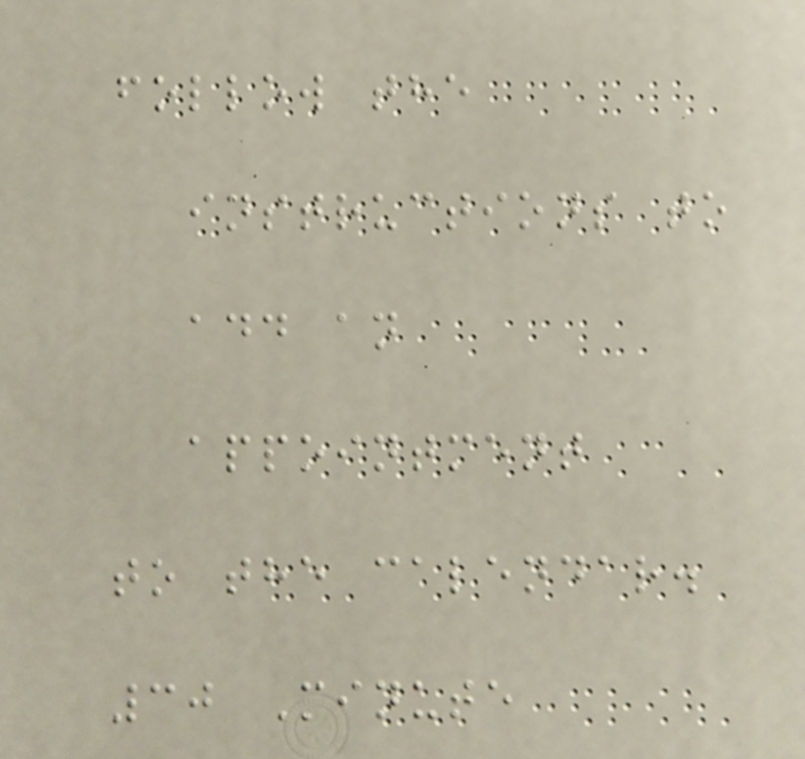follow the
instructions to
add an
appointment
to the calendar.
30 Minute
